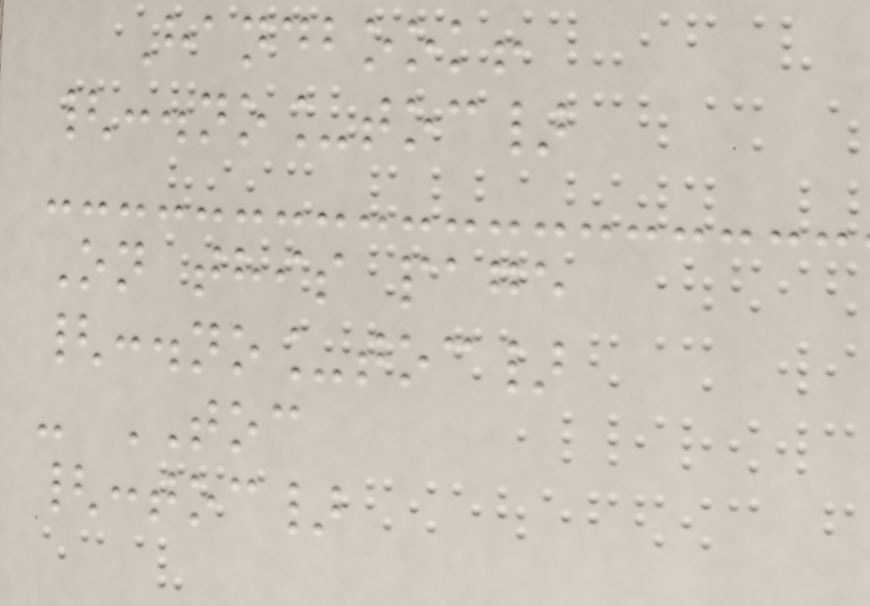Handbook!
{:.no_toc}
On this page
{:.no_toc}
- TOC
{:toc}
